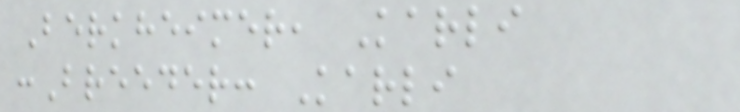Berkheimer, Karli
:Breeder: Karli
